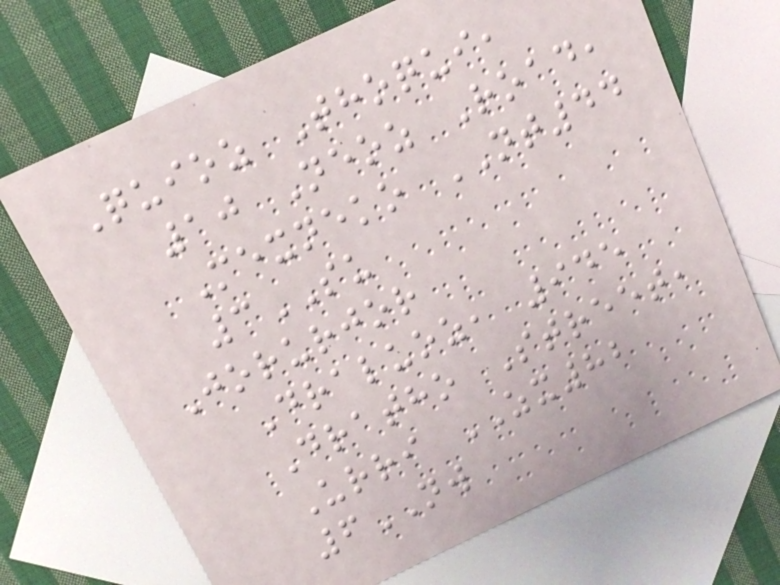Quioz Thoqui,
10 Neoz Road,
Mexneko NT44
3SU
Jorurjor
Draluoz, 945
Dratho Street,
Urri ZX82
6NW
